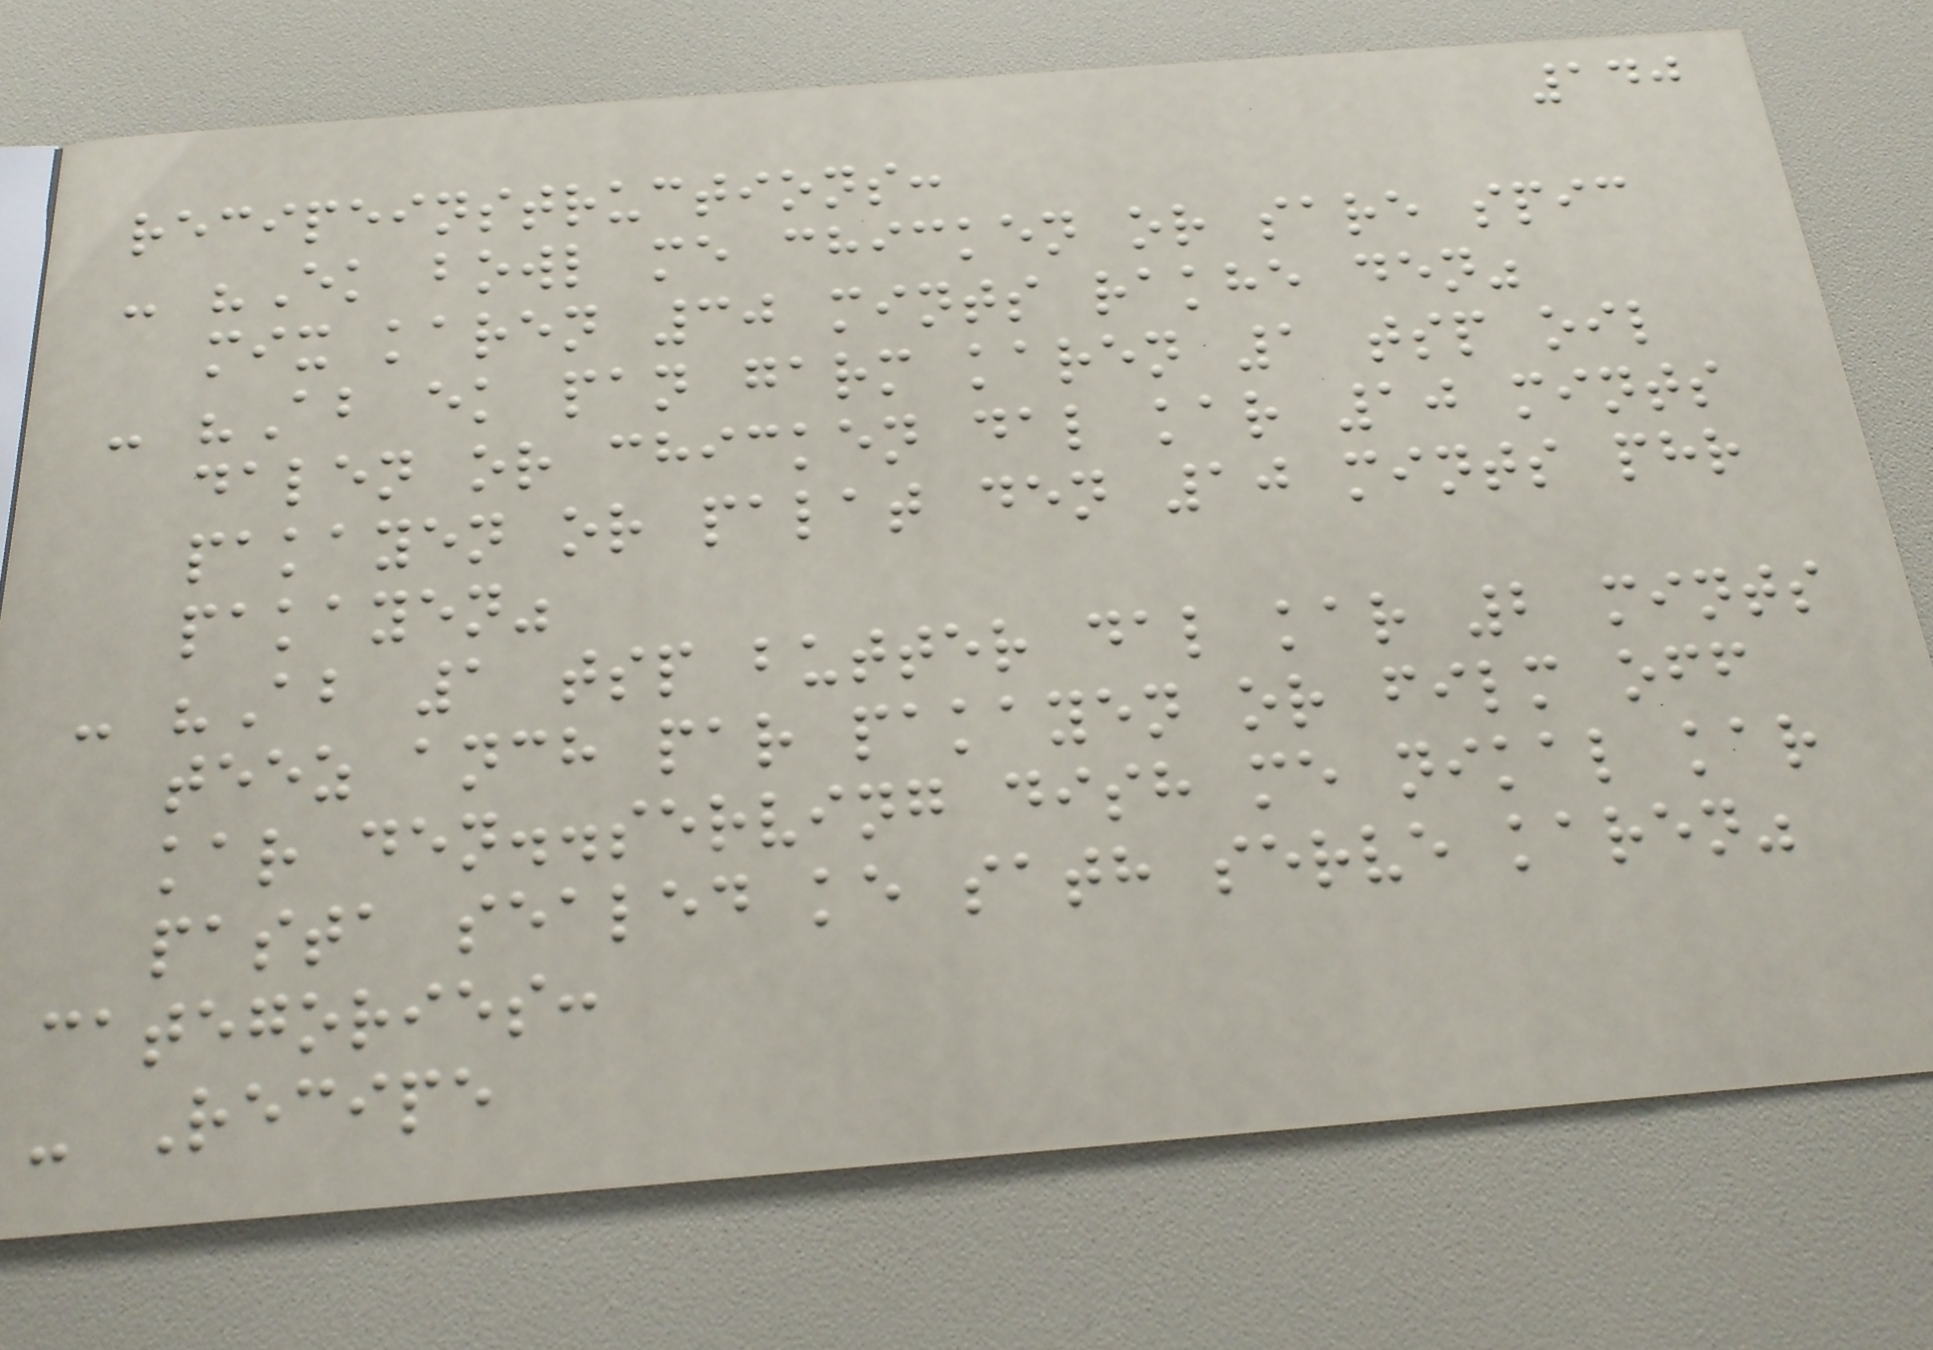140
recipeinstructions:
- "Ek bowl me chicken or sare spic
mix karen 30 mints rakhe den"
- "Ab ek pan garm karen 1 tsp oil
dalen or chicken dal kar 10 mints
pakayen or palat den 10 mints phr
pakayen"
- "Ab 1 tsp butter dal kar 2 mints
teez anch par pakayen or film off
kar den..serving dish me nikal kar
pasta sealed ke sath serve karen"
categories:
- Recipe
